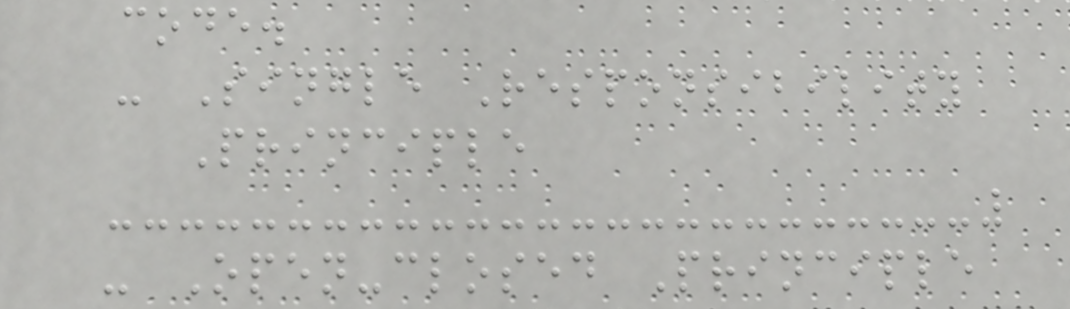code.
- Single Responsibility
Principle
- Open-closed Principle
